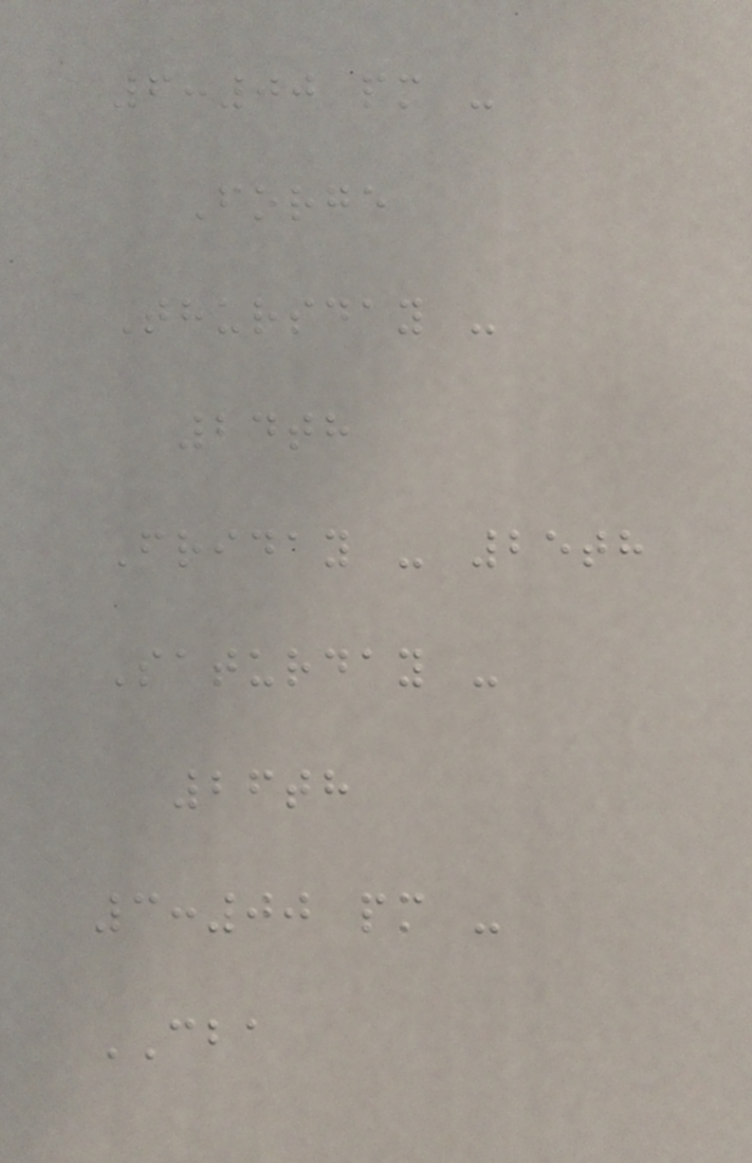6:00 pm -
Forge
Thursday -
24th
Friday - 25th
Saturday -
26th
3:00 pm -
CBA
